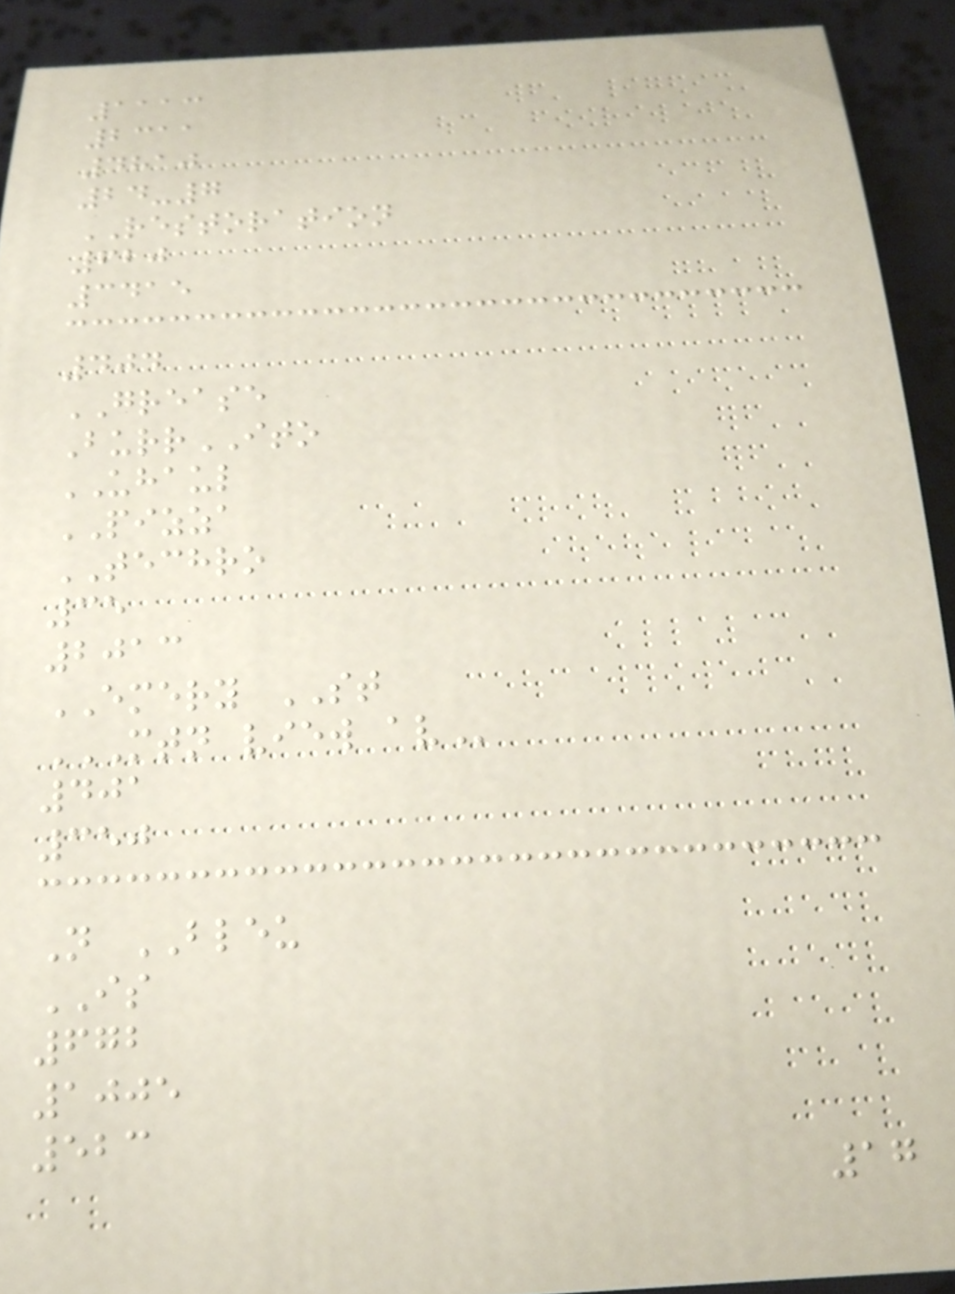1113
2311
4810
24-7
RESTORATION
620
3415
404
GREASE
BurrITO
UHAUL
PIZZA
TECHRO
35
2013
EMERY ST
MTN VIEW AV
401
350
N BLEU
IS
672
1005
523
17
